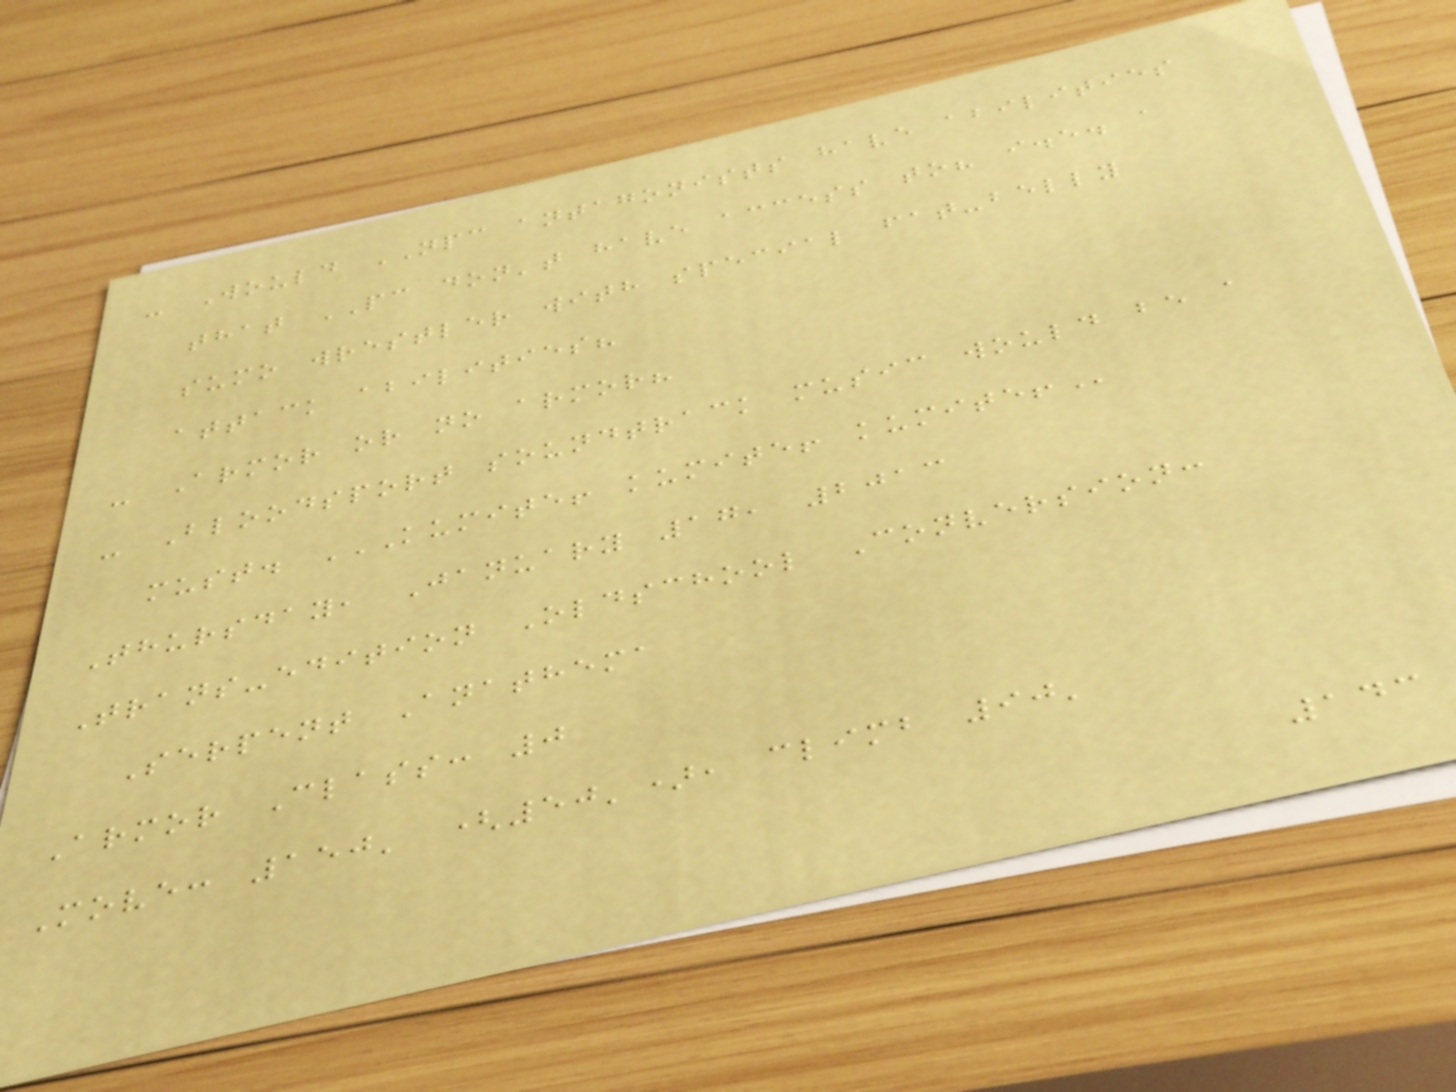- Would NPC antagonists have abilities
that PC don't have access to? i.e. a
sumo wrestler with special fat-belly
attack abilities?
- Armor or no armor?
- Bloodsport soundtrack music would be a
must. KUMITE! KUMITE! KUMITE!
Thursday, January 17, 2013
Trans-edition Oldschool Conversion:
Serpent Anathema
Armor Class: 0
Move: 150' (50'), climb 90'
143
